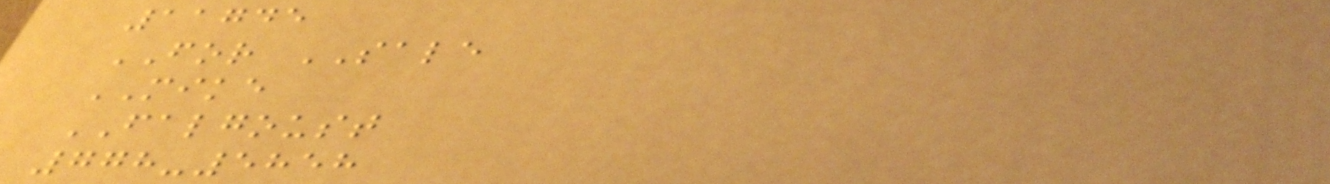11745
FOR SALE
MIKE
FALGOUST
778-5858
